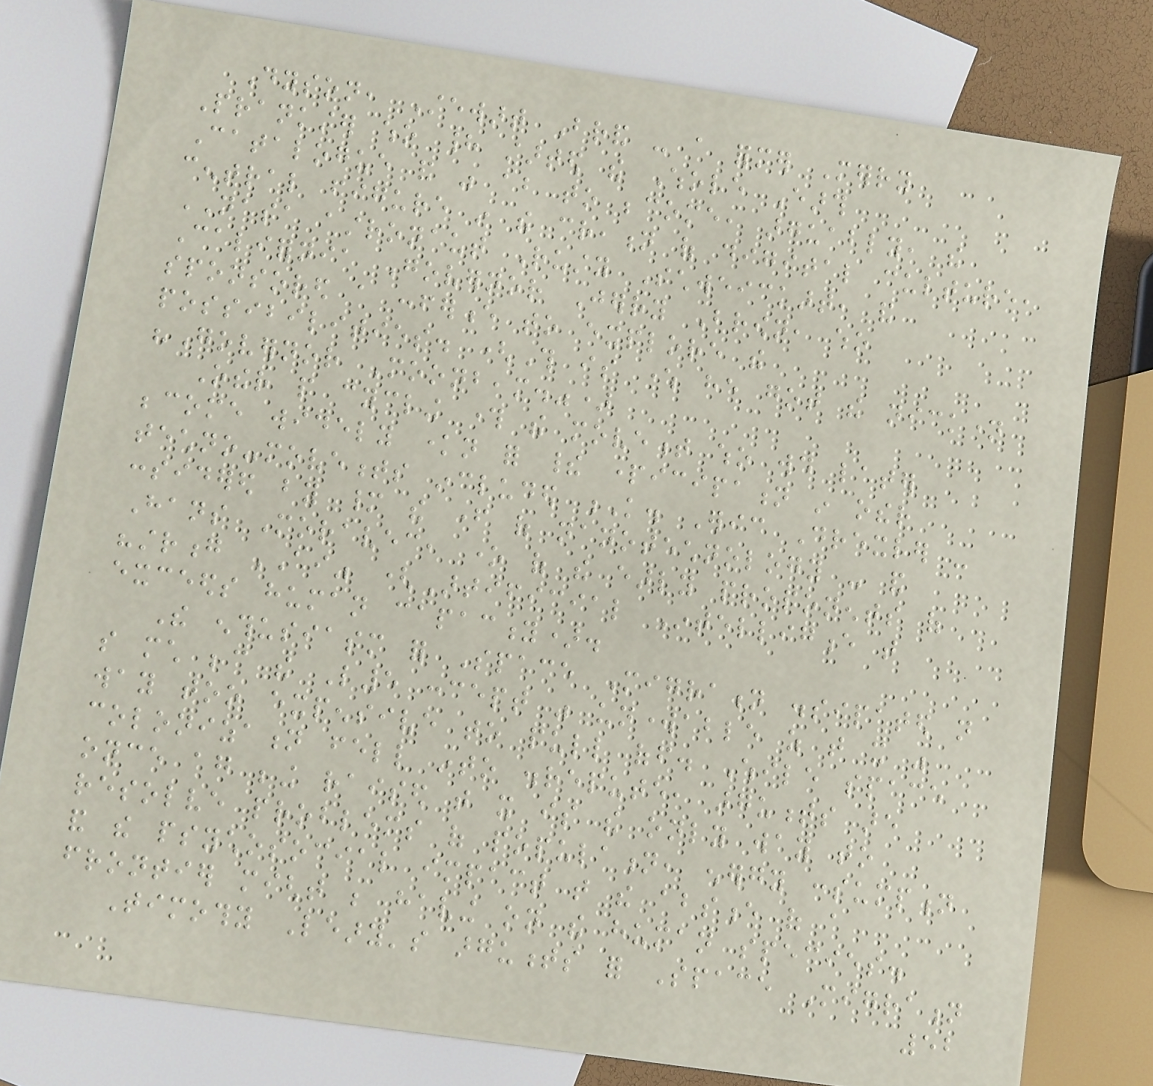Dyson, Stewart Brand - a former Merry
Prankster who had started the Whole Earth
Catalogue and was about to become, arguably, the
central figure in the creation of digital culture,
NASA astronaut Rusty Schweickart, and
California Governor Jerry Brown, who
sponsored a conference to explore the
possibilities. (This is where he got the nickname
"Governor Moonbeam.")
Other people cycling through the movement who would later
become widely known for their participation in other
techno-movements included K. Eric Drexler -
considered by many the father of nanotechnology - and
Hans Moravec, one of the early proponents of
"strong AI" (Artificial Intelligence that
exceeds human capacity).
The enthusiasm for Space Migration dissipated not
so much because the L5 concept was unworkable as that it was
way too expensive to pull off. While space
colonization fell into disrepute, arguments are
once again being raised that it is the only way to
resolve problems of population, energy consumption
and the psychosocial impact that the absence of a
frontier might be having on the human species.
Timothy Leary's arguments for Space Migration
52
